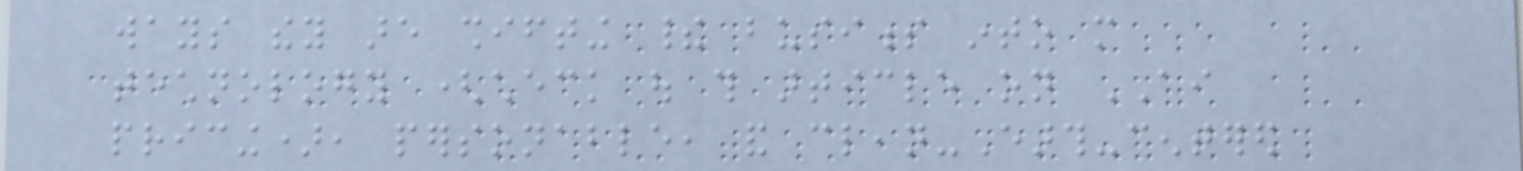ways they are shifting their business into more
technology (check out this article on AI
pricing), personable, and clean-Earth-centered
